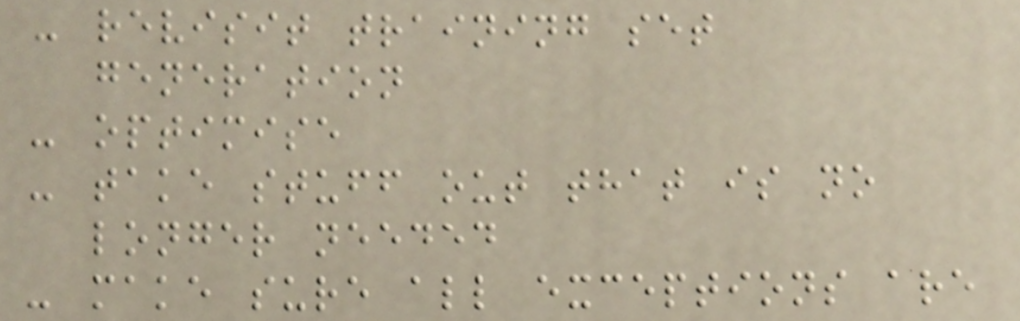- revisit training set
generation
- optimise
- take stuff out that is no
longer needed
- make sure all exceptions are
